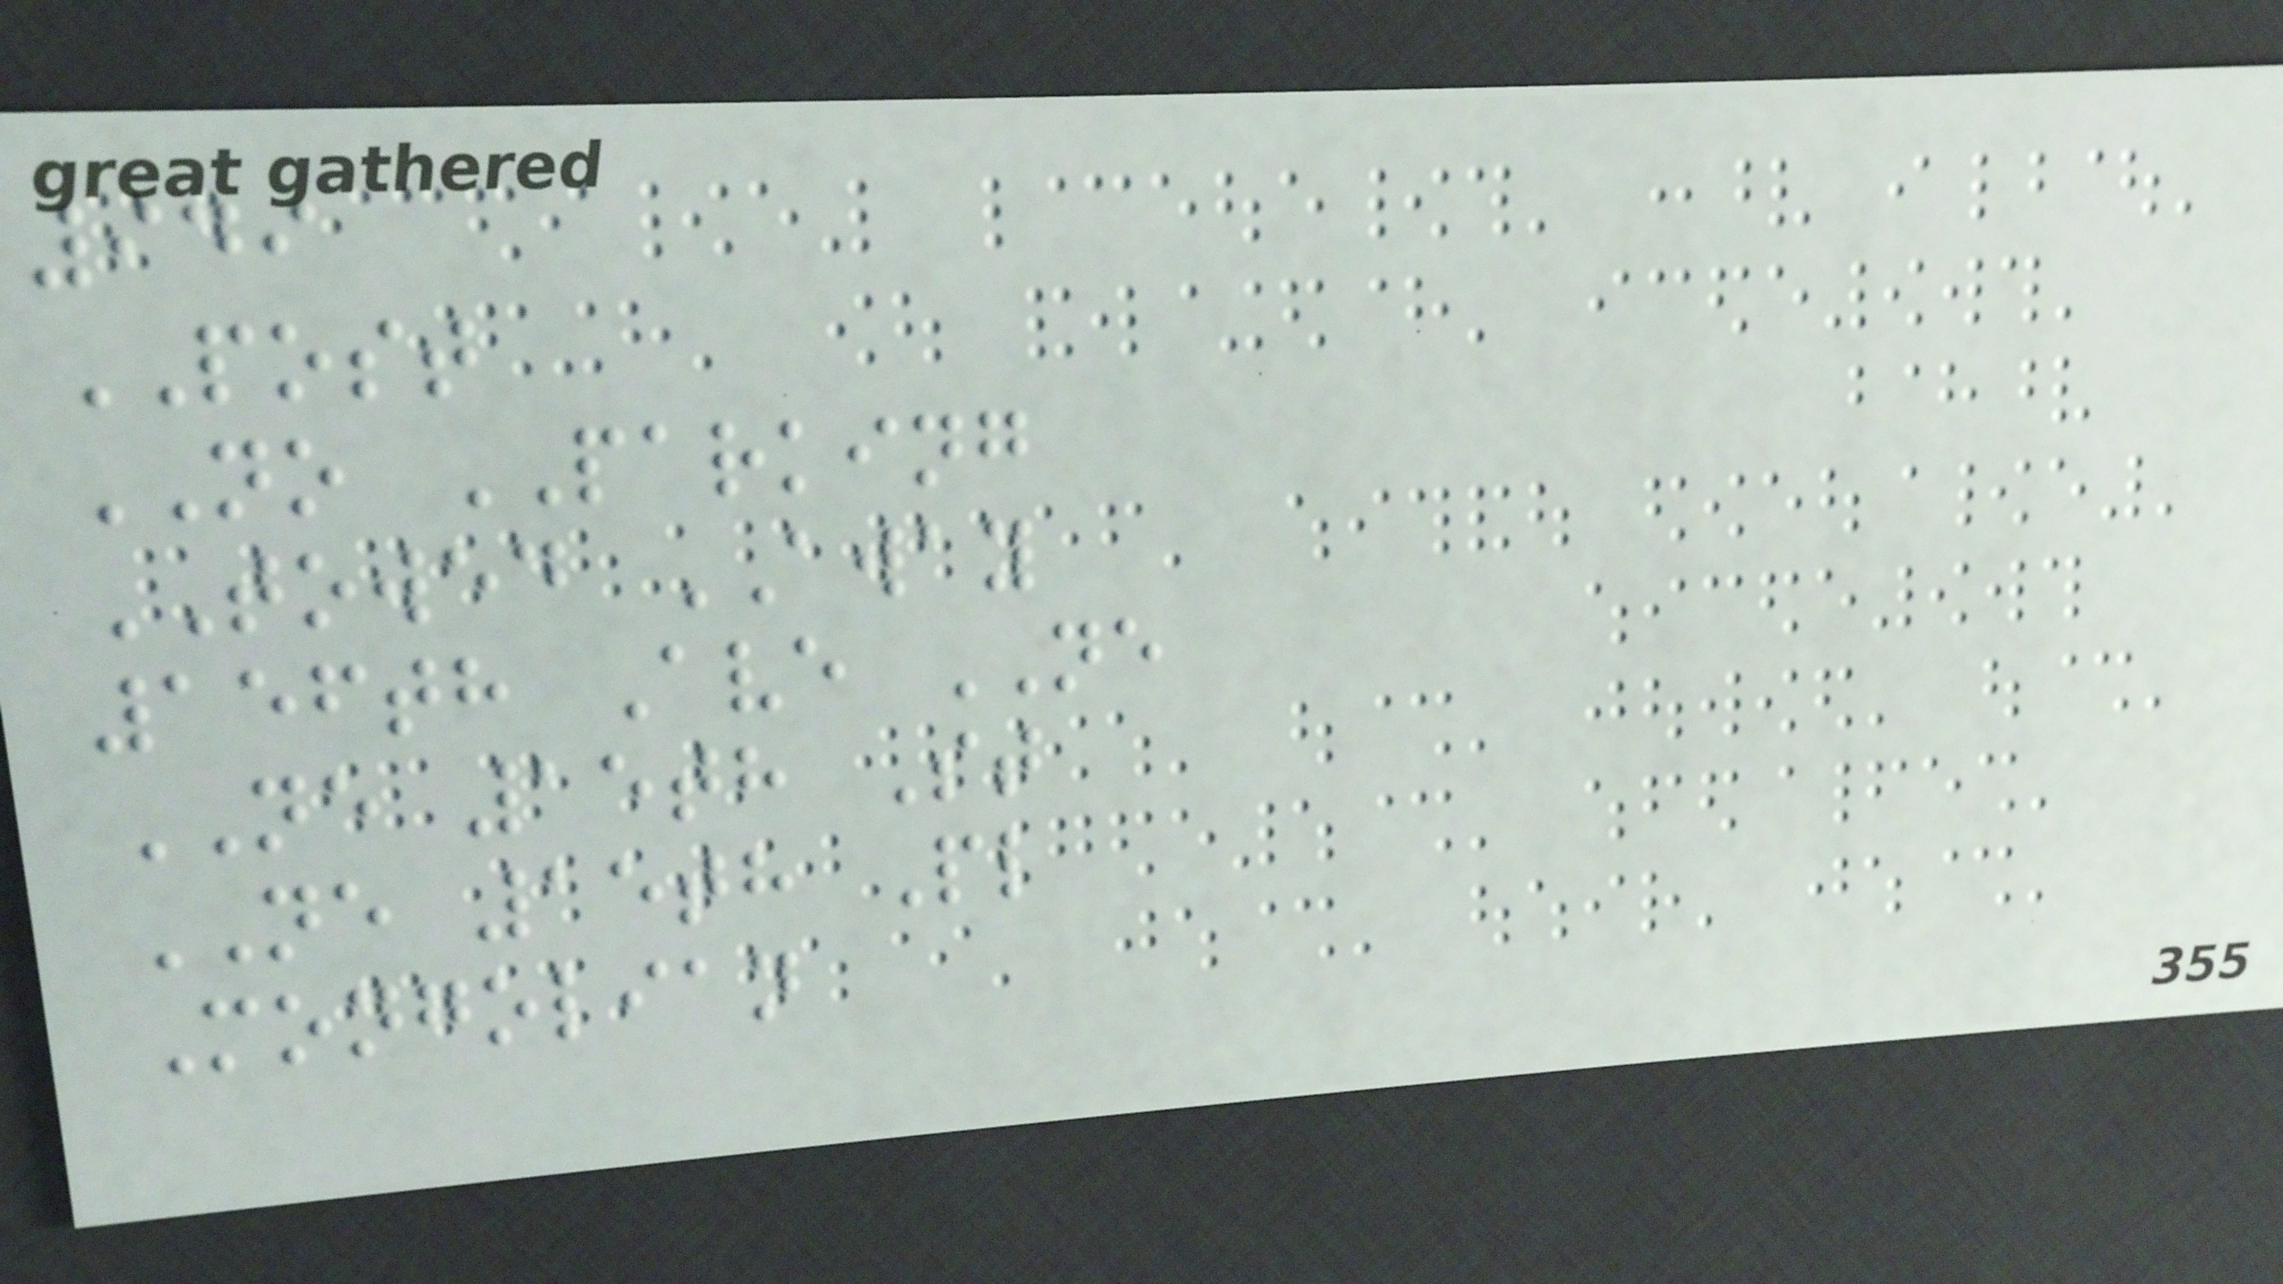949
POST
NO PARKING
TOWED AWAY
156th Ave NE
NE 15th St
NE 15th Pl
Mongolian
